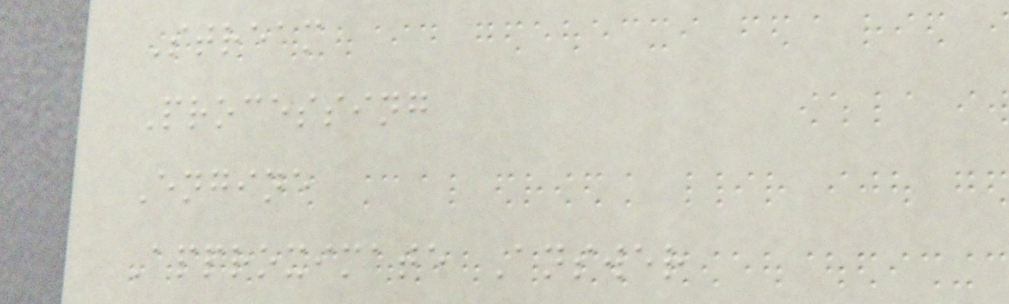Stream
Processing
Engine
Approximate Answer
